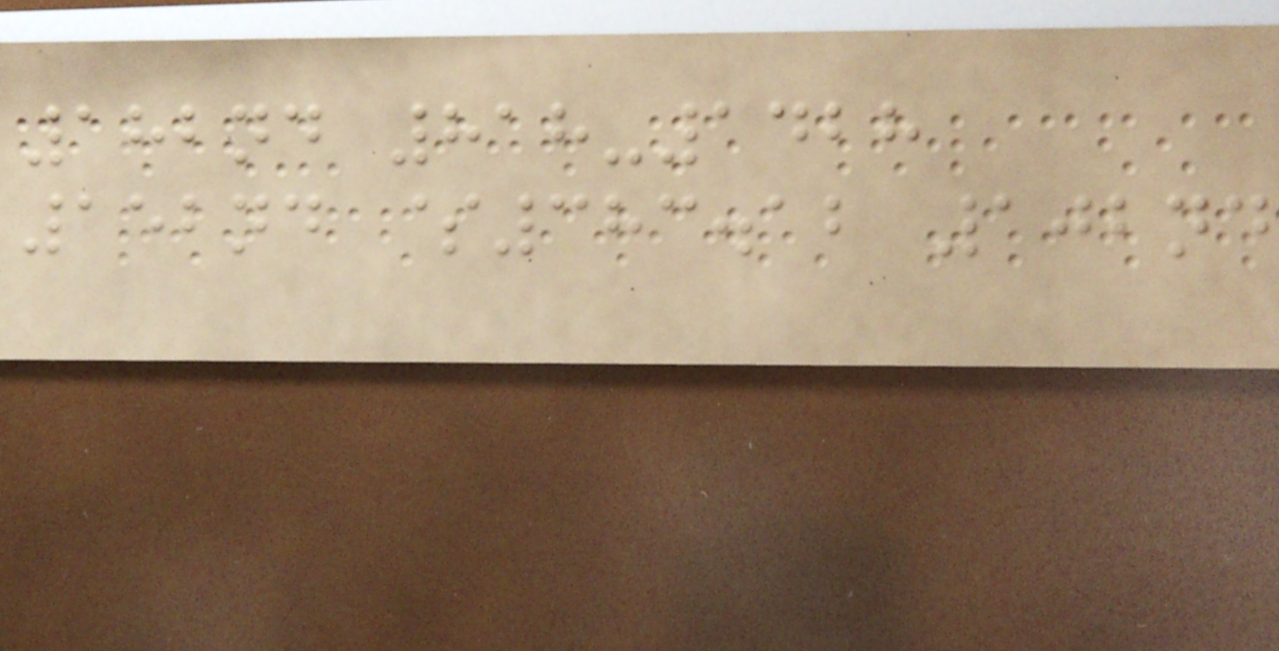182nd 818-1428
152nd $383.12 102nd
